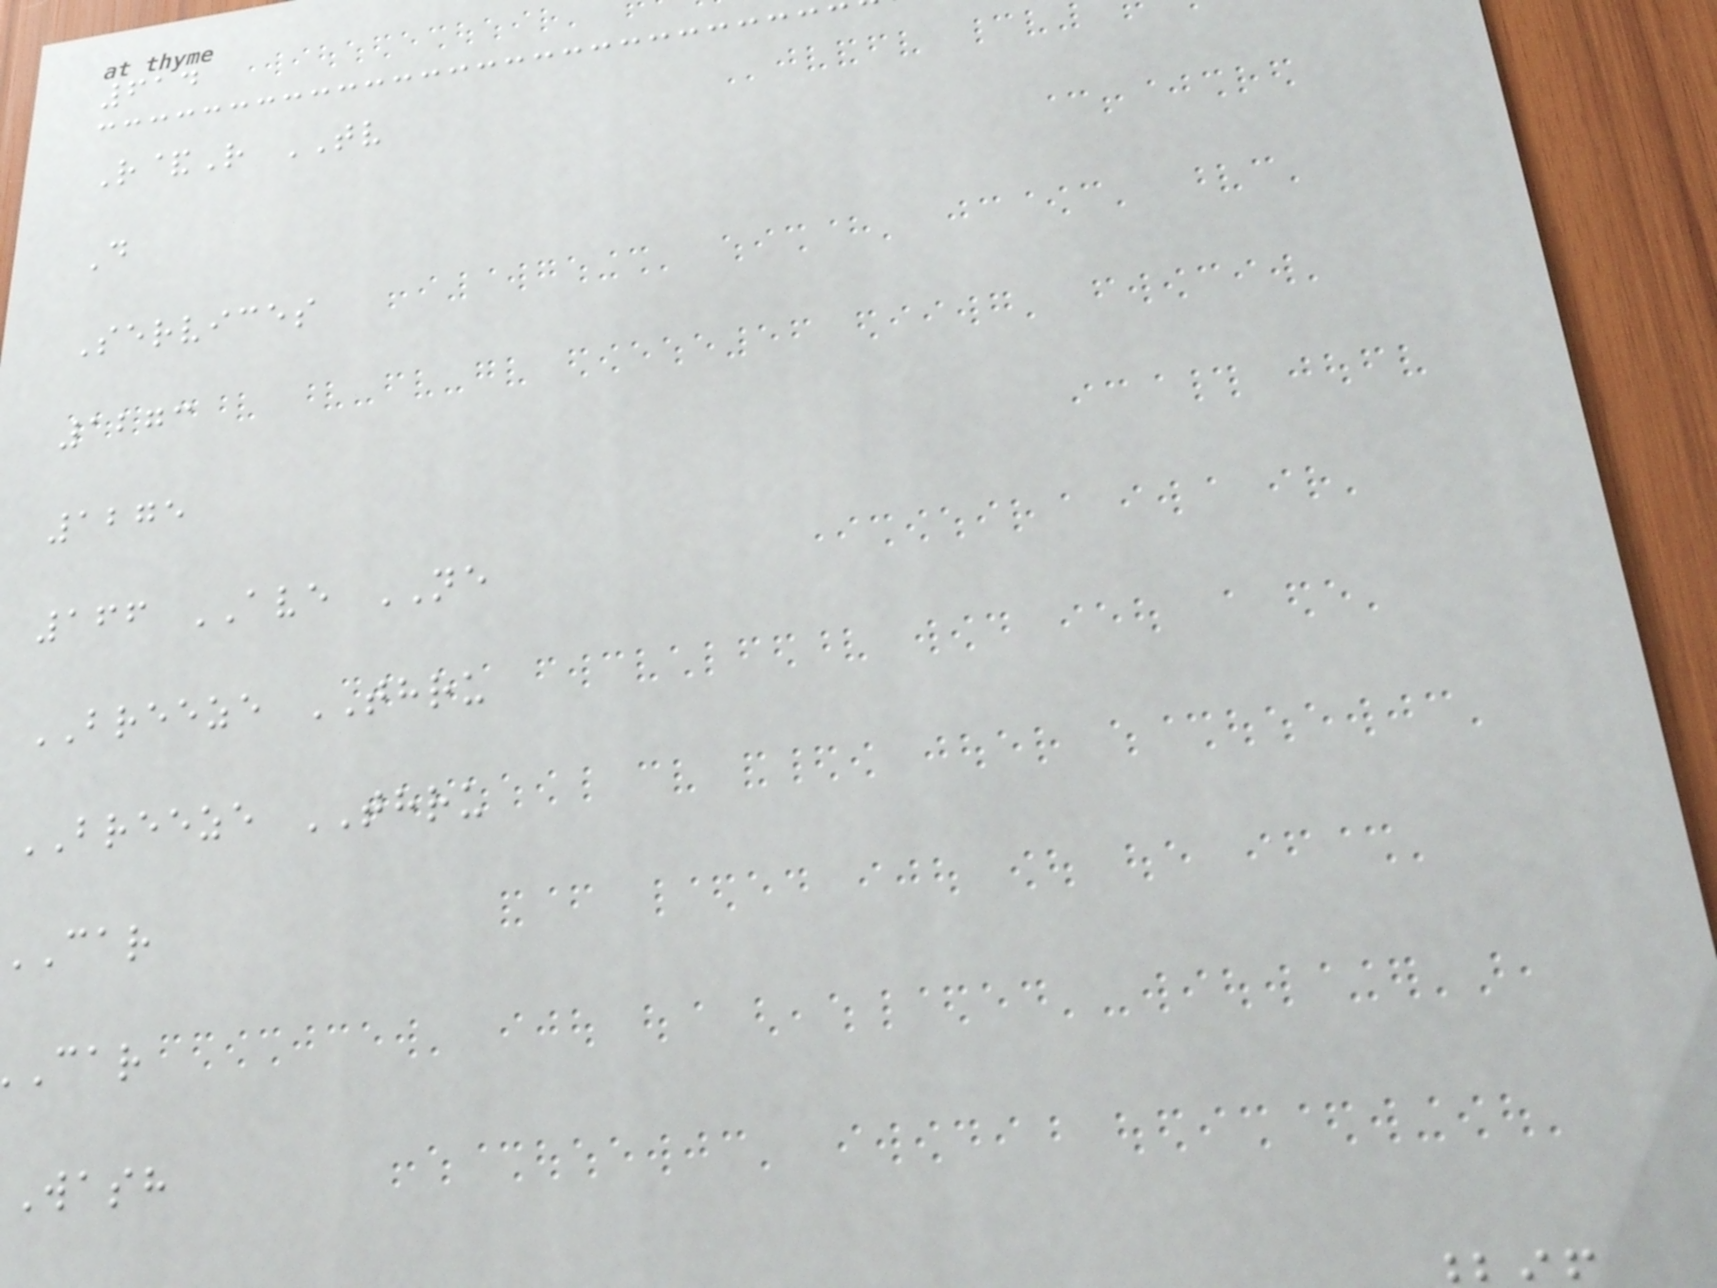614
R&R TV
D
Services
1273
1275
166 AVE NE
BREEZE THRU
BREEZE THRU
CAR
wash
